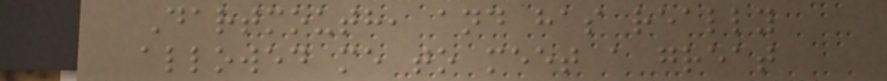Dartmouth, and has really
allowed me to meet a great
